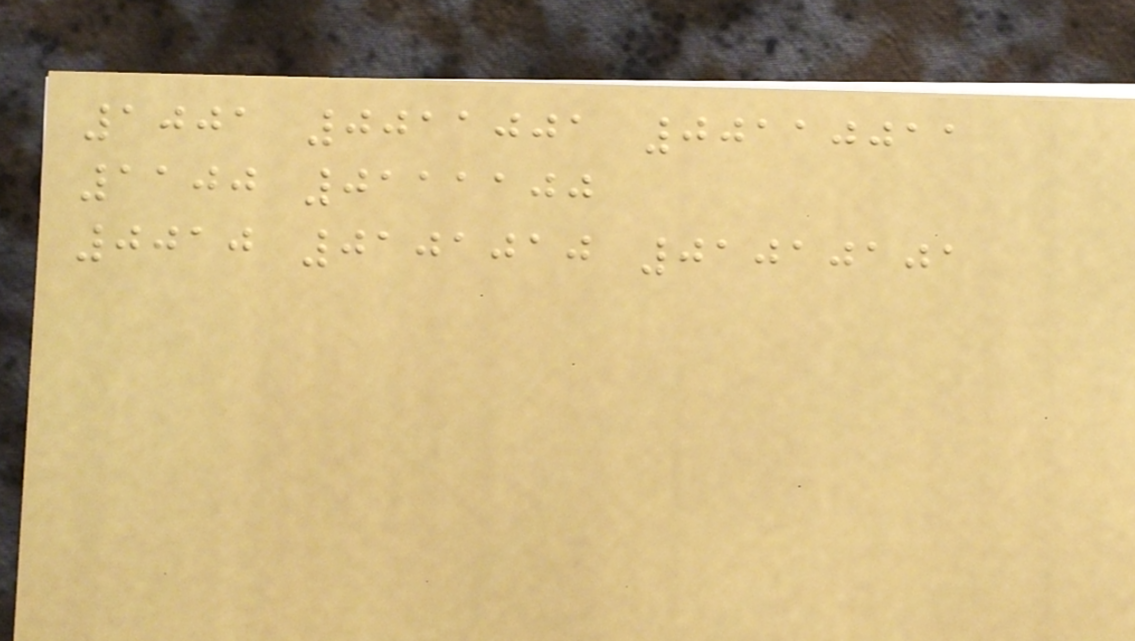1001 0011001 00110011
1100 0111100
0010 0101010 01010101
